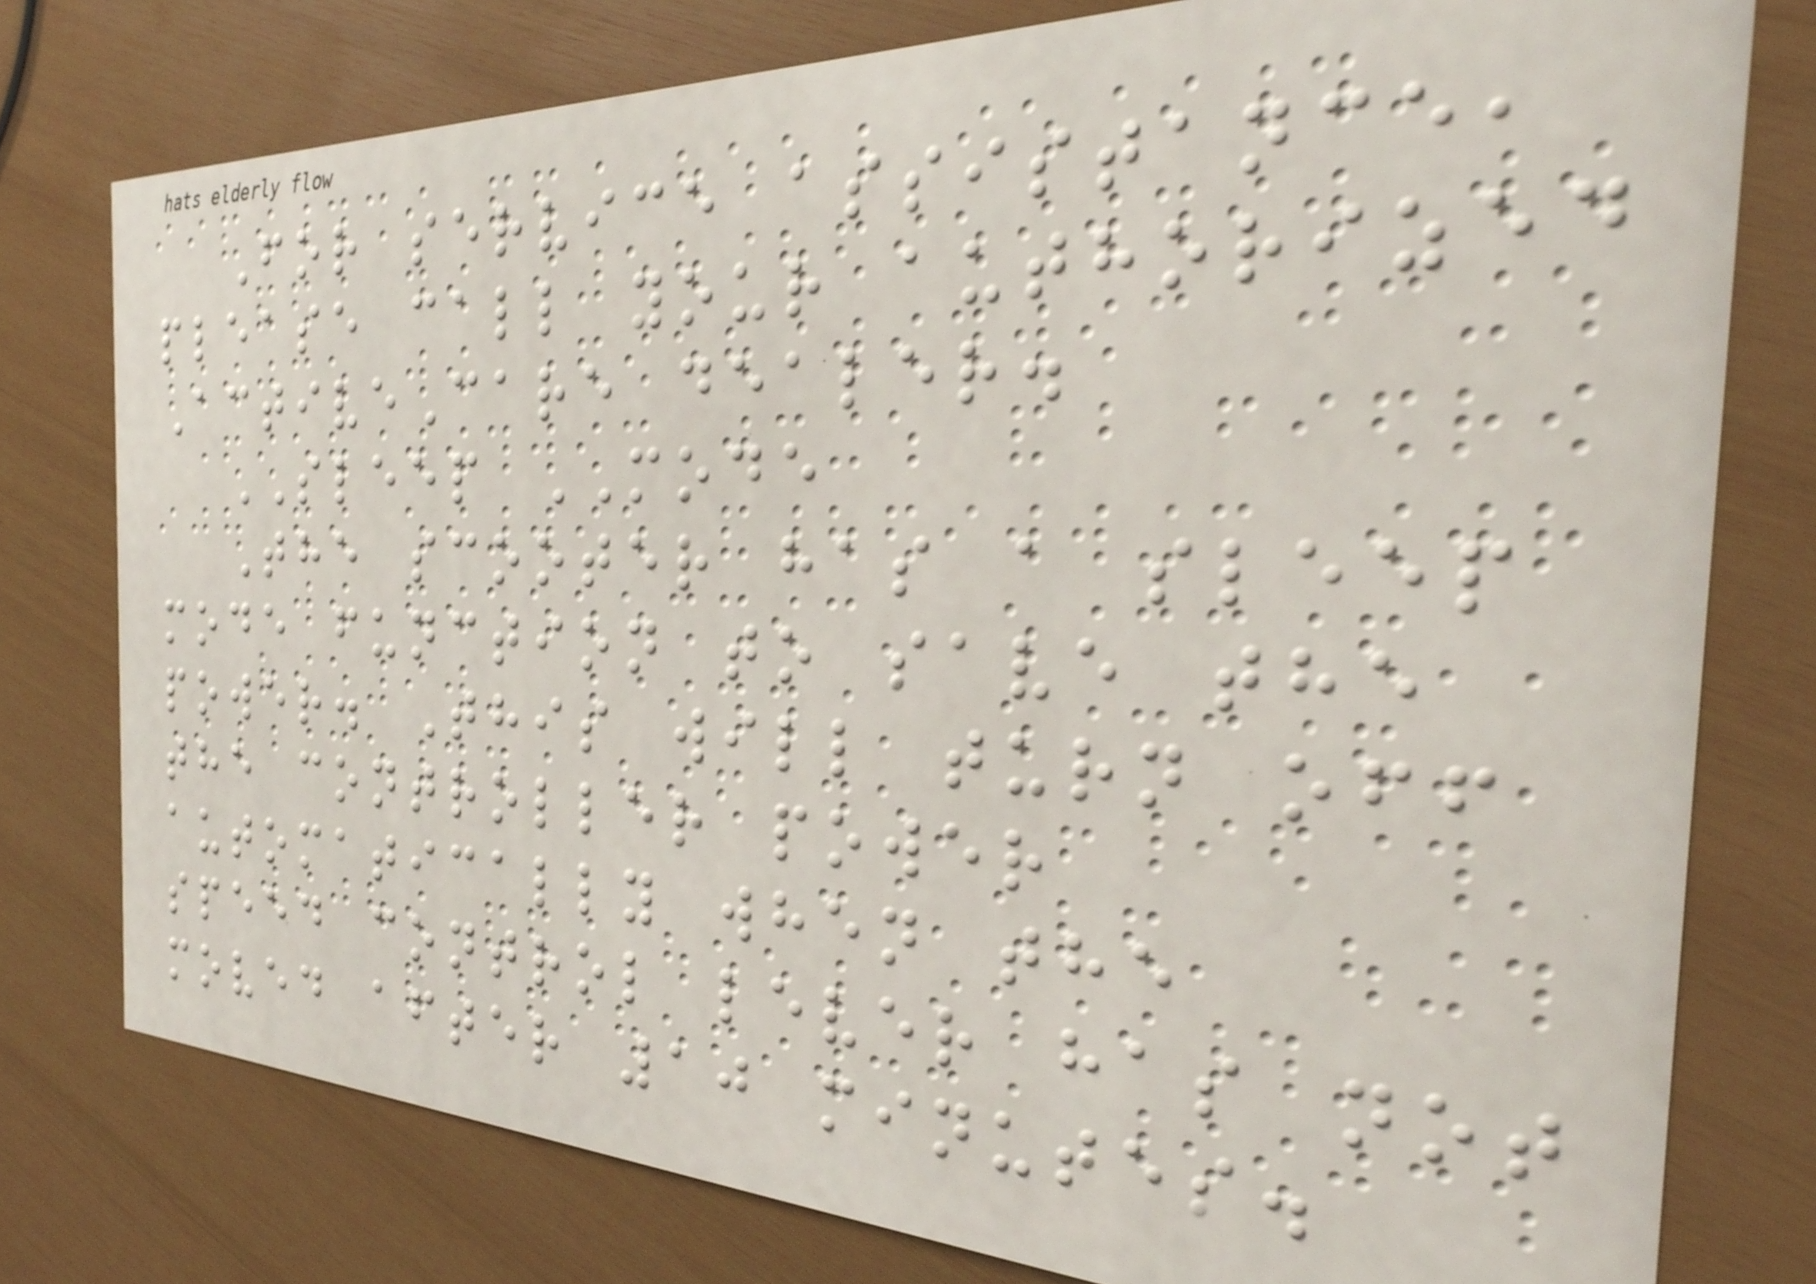For service assistance,
please call your authorized
ActiveCare dealer.
SLEEP MODE
The scooter has a sleep
mode function to save the
power. This will turn off
the controller power
automatically when the
speed control lever has not
moved after 10 minutes.
